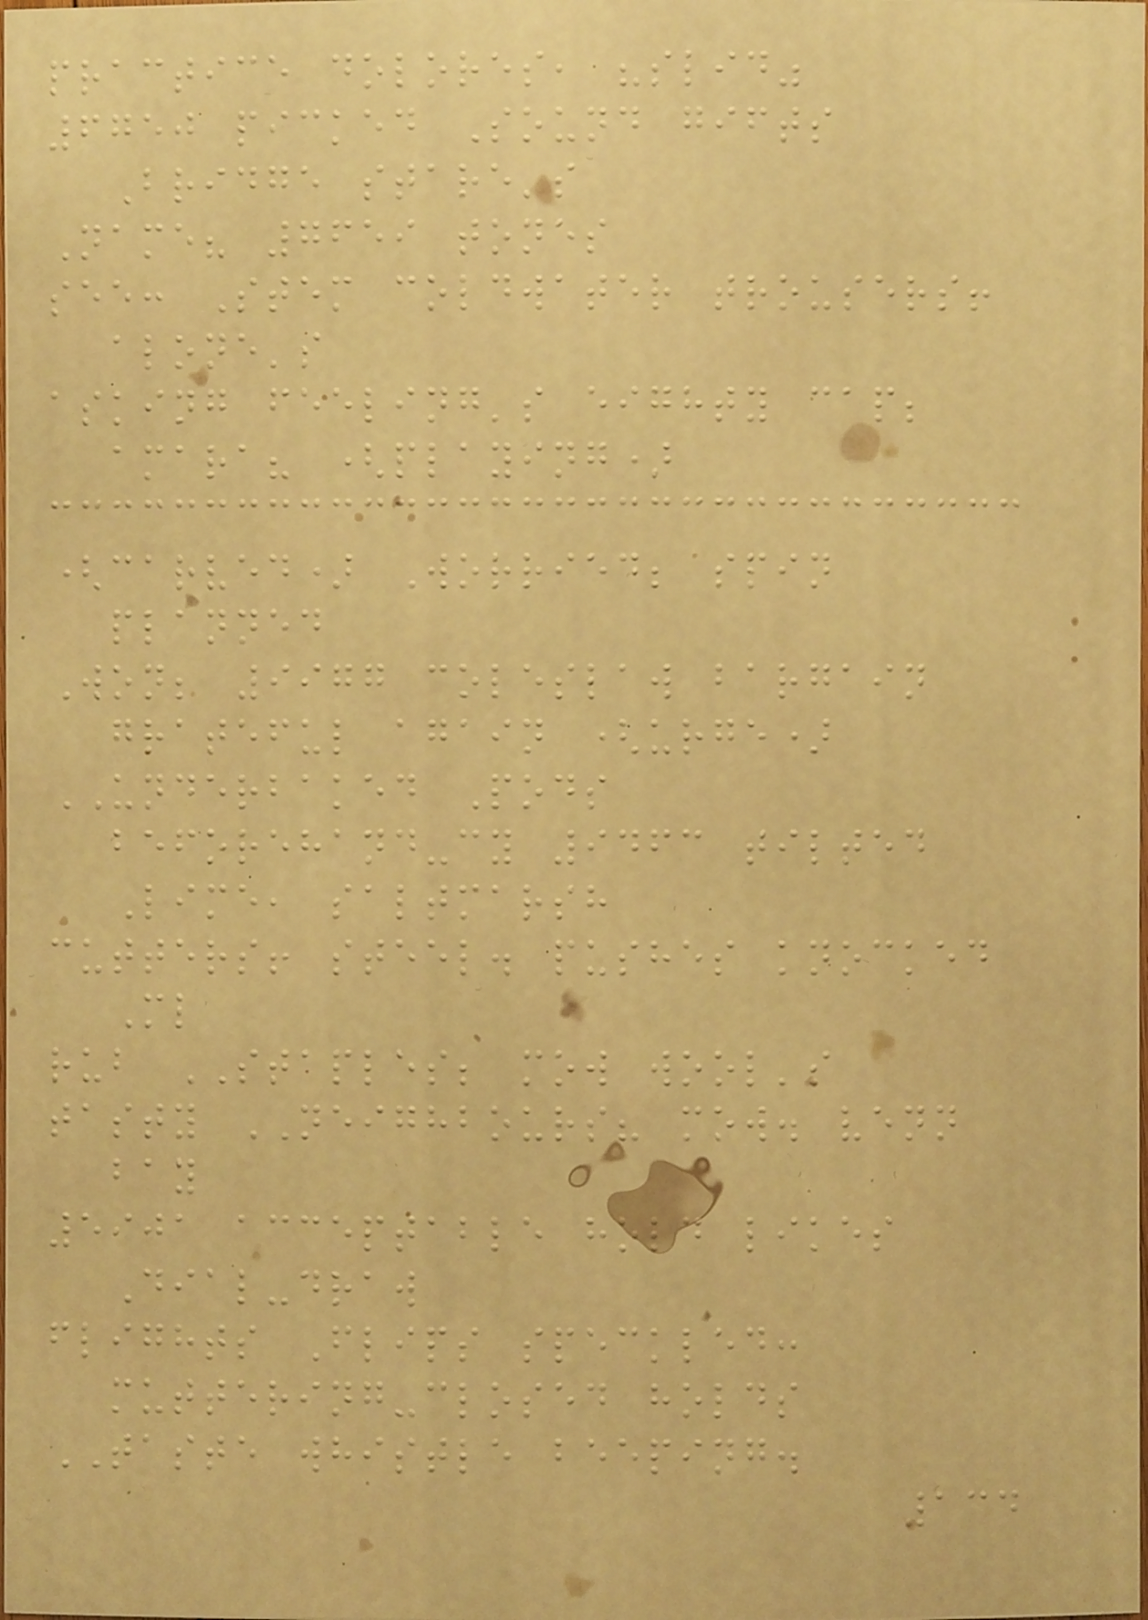practice dolores, "slid"
6750 picked Sound gifts
Bridge stare's
Name? 7659 tones
see: Stem coldwater trousers!
alone's
asking feeling's eighty cap;
amara? (playing)
(carved) Worried; spin
planned
Won; 9977 coleslaw bargain
grateful again (urge)
UNDERBAKED Pods
beforehand-cy 9463 tilted
Lime, saltmarsh
cutters! steel. pushes knocked
Ml
rub STAPLES; mow wool's
tasty NEIGHBOURS? mow. venn
bay
5901 acceptable hold likes
Dial-draw
flights Flips speckled:
muttering-closed holds
TASTE whistle beeping.
134
